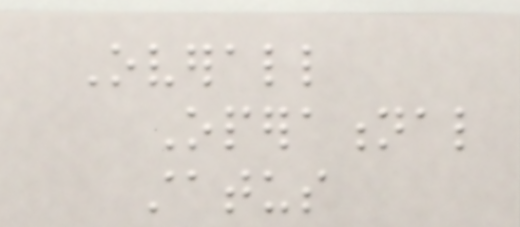Overall
Operational
status
